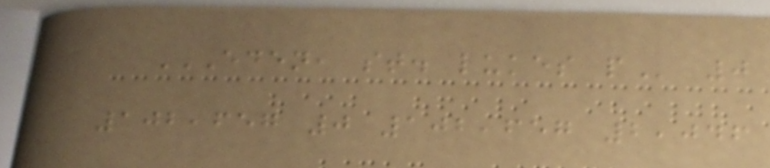EDEN, ST. LUKES P 0
102,657 0 102,657 2,046
